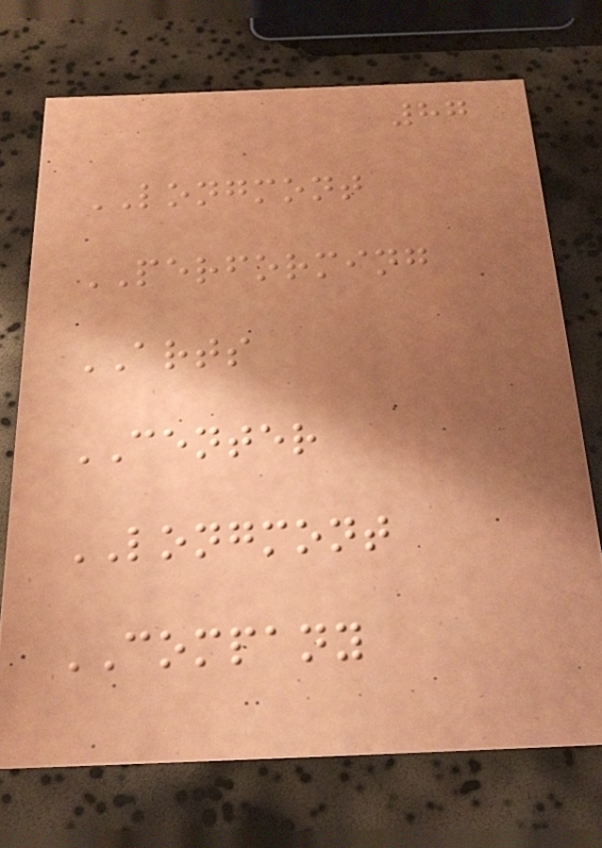87
LONGMONT
PERFORMING
ARTS
CENTER
LONGMONT
COMPANY
